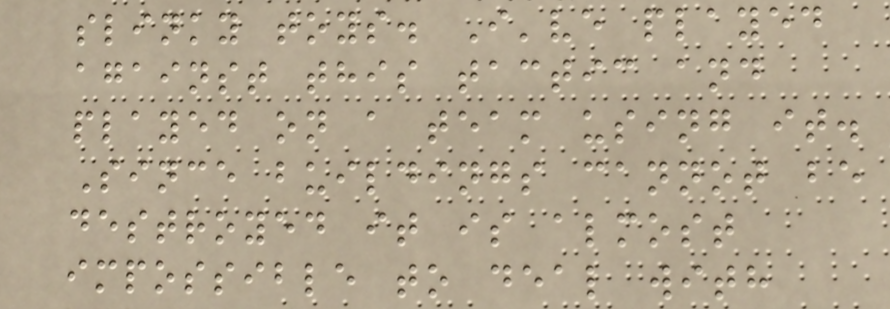slinky toys. I've played
against this tactic and
played on a team using it.
Since buildings cannot be
destroyed it is almost
impossible to deal with
